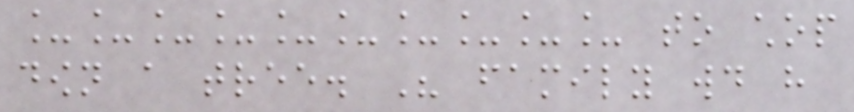__________ to chop
down a tree. His family would have
